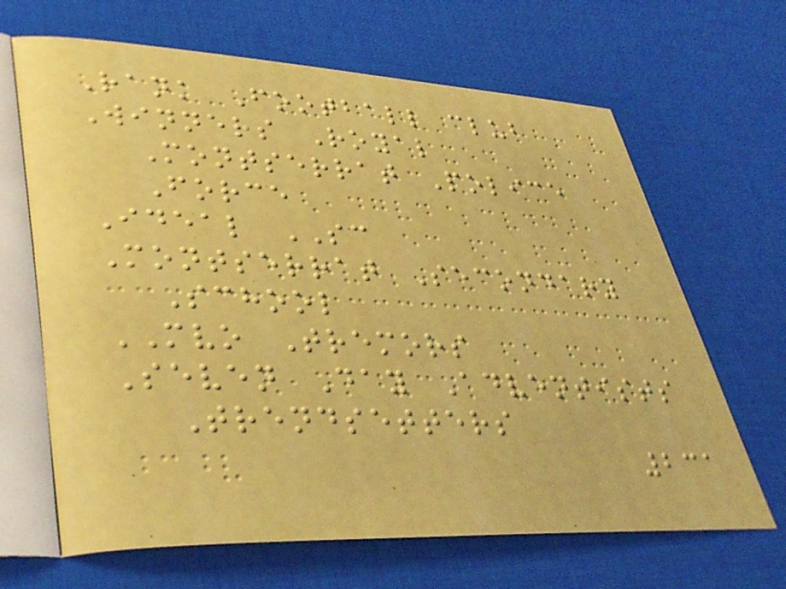Rank Football club
Winners Royal
Montserrat Police
Force
Ideal SC
Montserrat Secondary
School
MVO Tremors
Seven Day Adventists
Trendsetters
231
